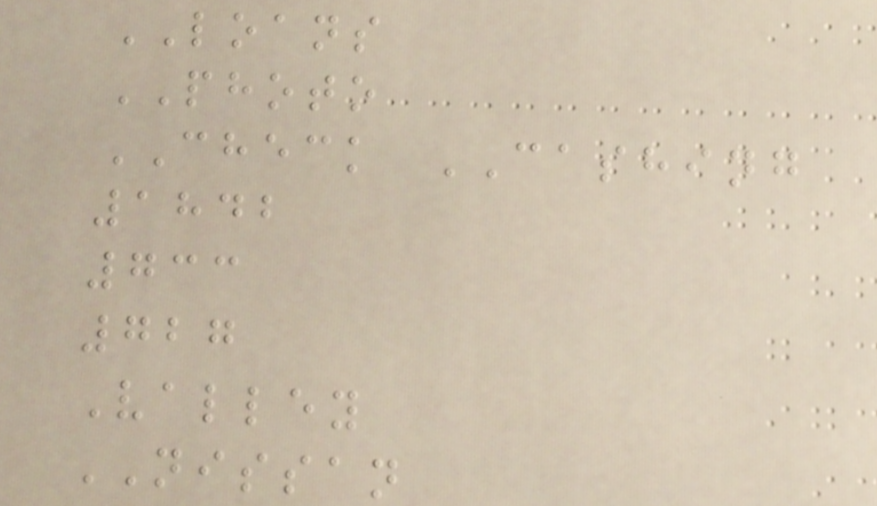LOANS
PHOTO
CHECK CASHING
1842
733
727
Valley
NISSAN
